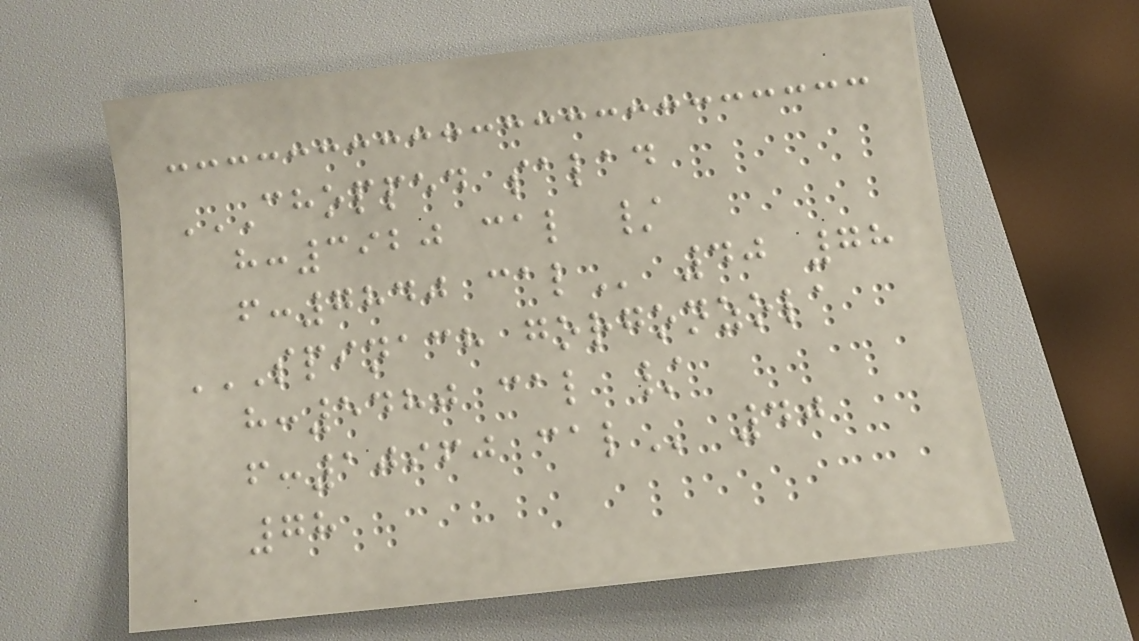CHOPPED SALAD
H:3920 CAL /
F:7840 CAL 40 78
SPINACH GORGONZOLA
H:5480 CAL /
F:10960 CAL 40
78
